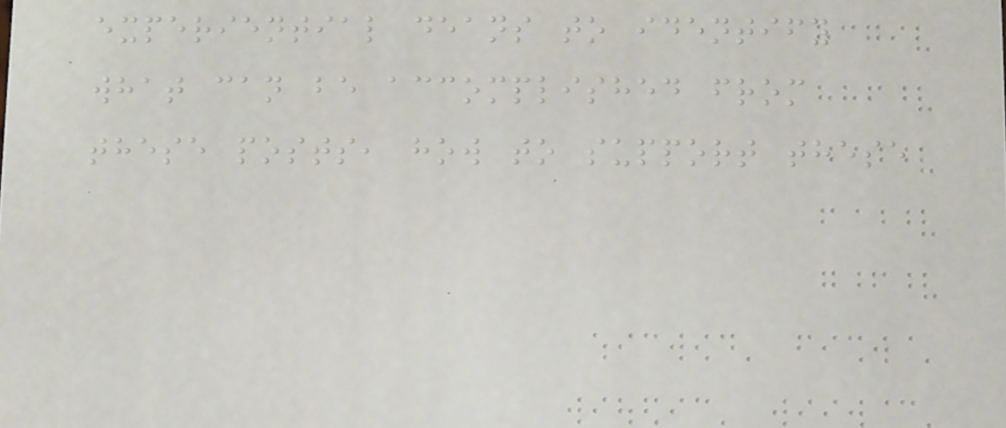experiential deans to identify
what can be accomplished from
these posts, how to support these
